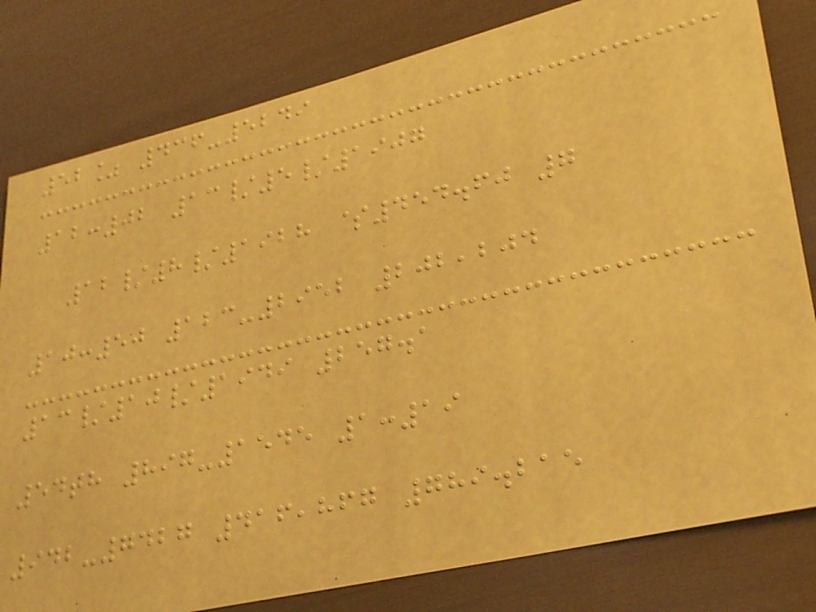52% 436-5249
12:02 13/5/1907
12/8/1928 $454.60 7
10:50 123-2952 202,204
13/10/1949 257.1
54th 897-1545 1:19
942-7427 416,867 789.215
